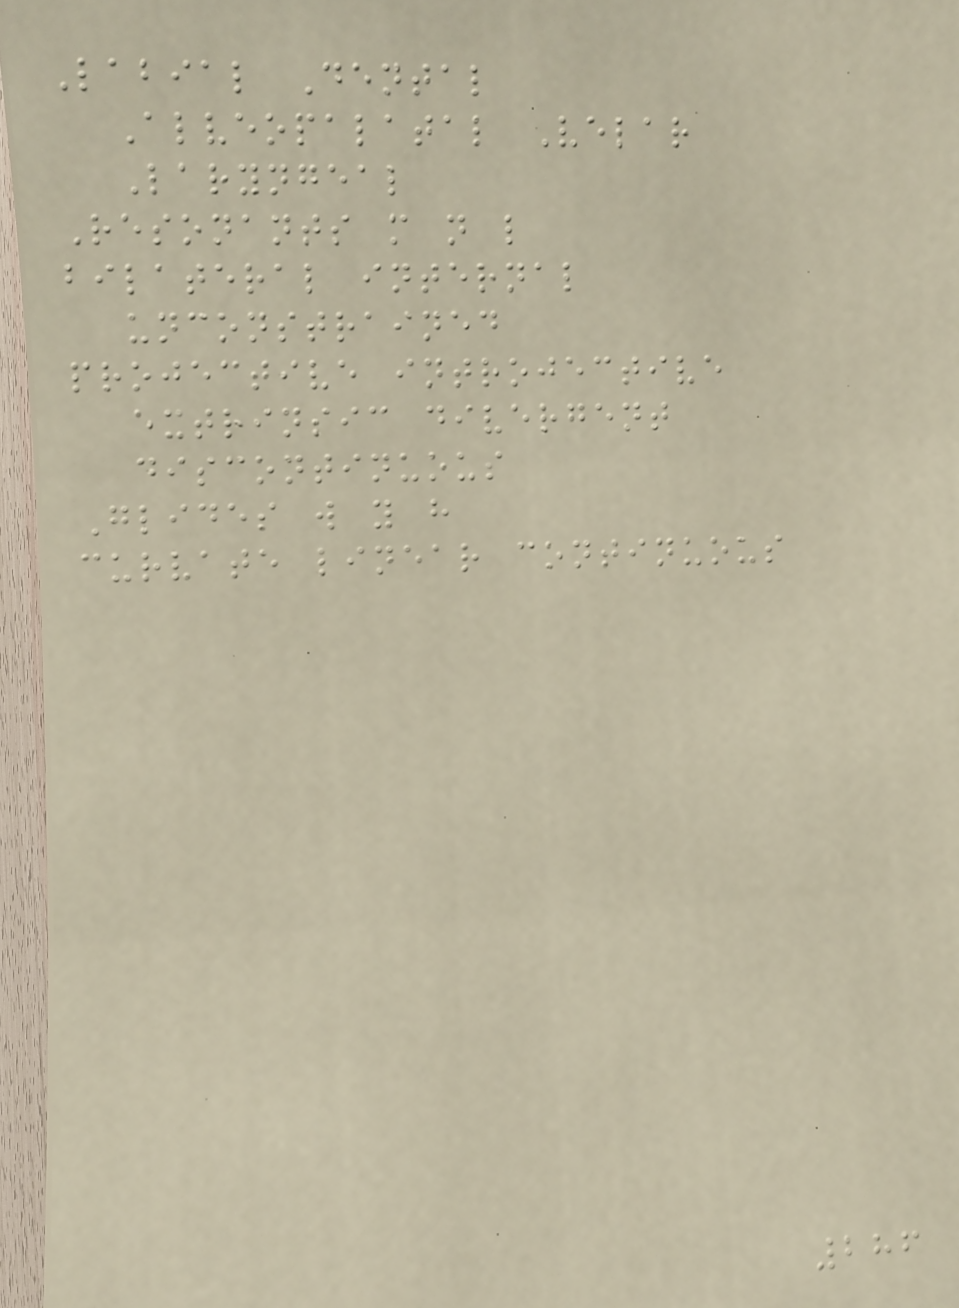Labial Dental
Alveopalatal Velar
Laryngeal
Resonants m n l
bilateral internal
unconstrained
projective introjective
extrinsic divergent
discontinuous
Glides w y h
curvate linear continuous
286
